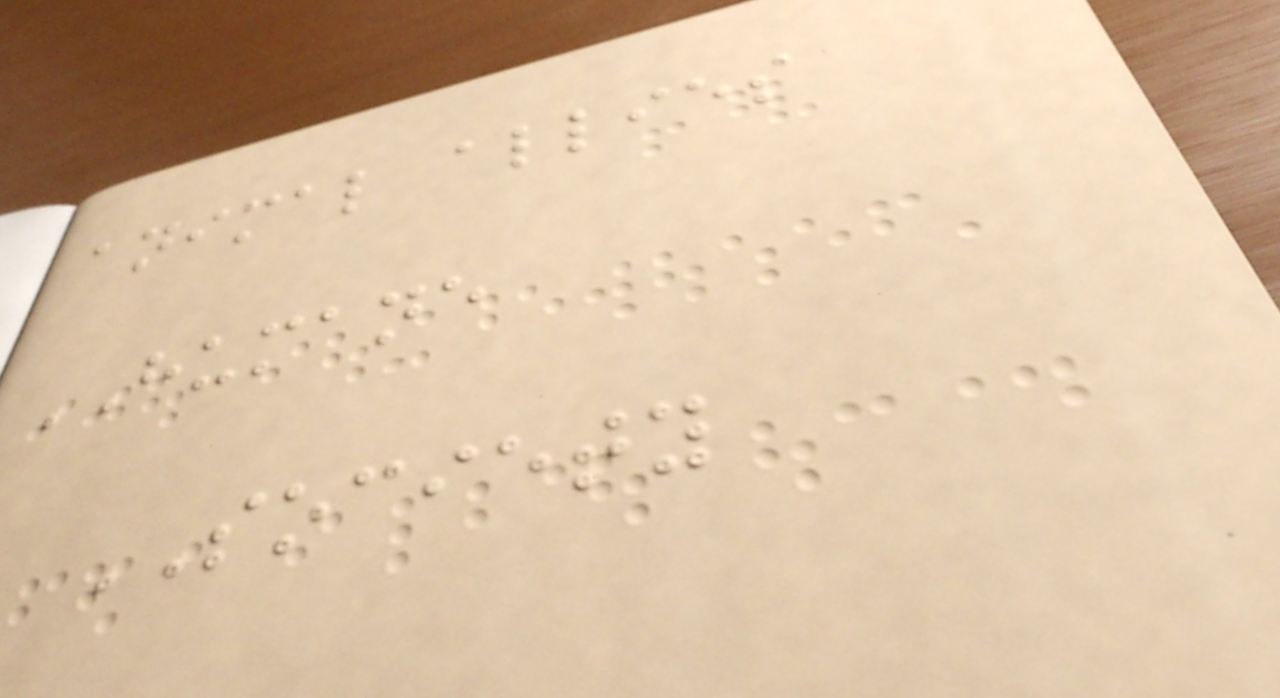animal allies
HUMANE
SOCIETY
